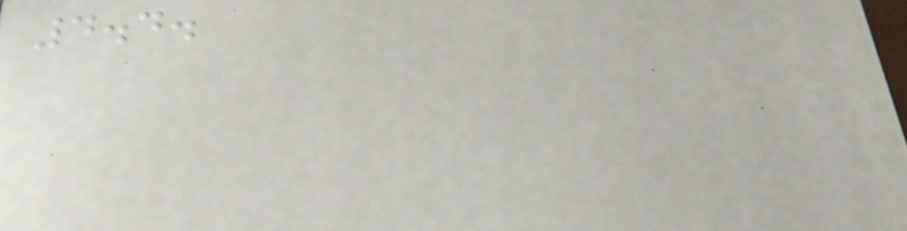4.4.
